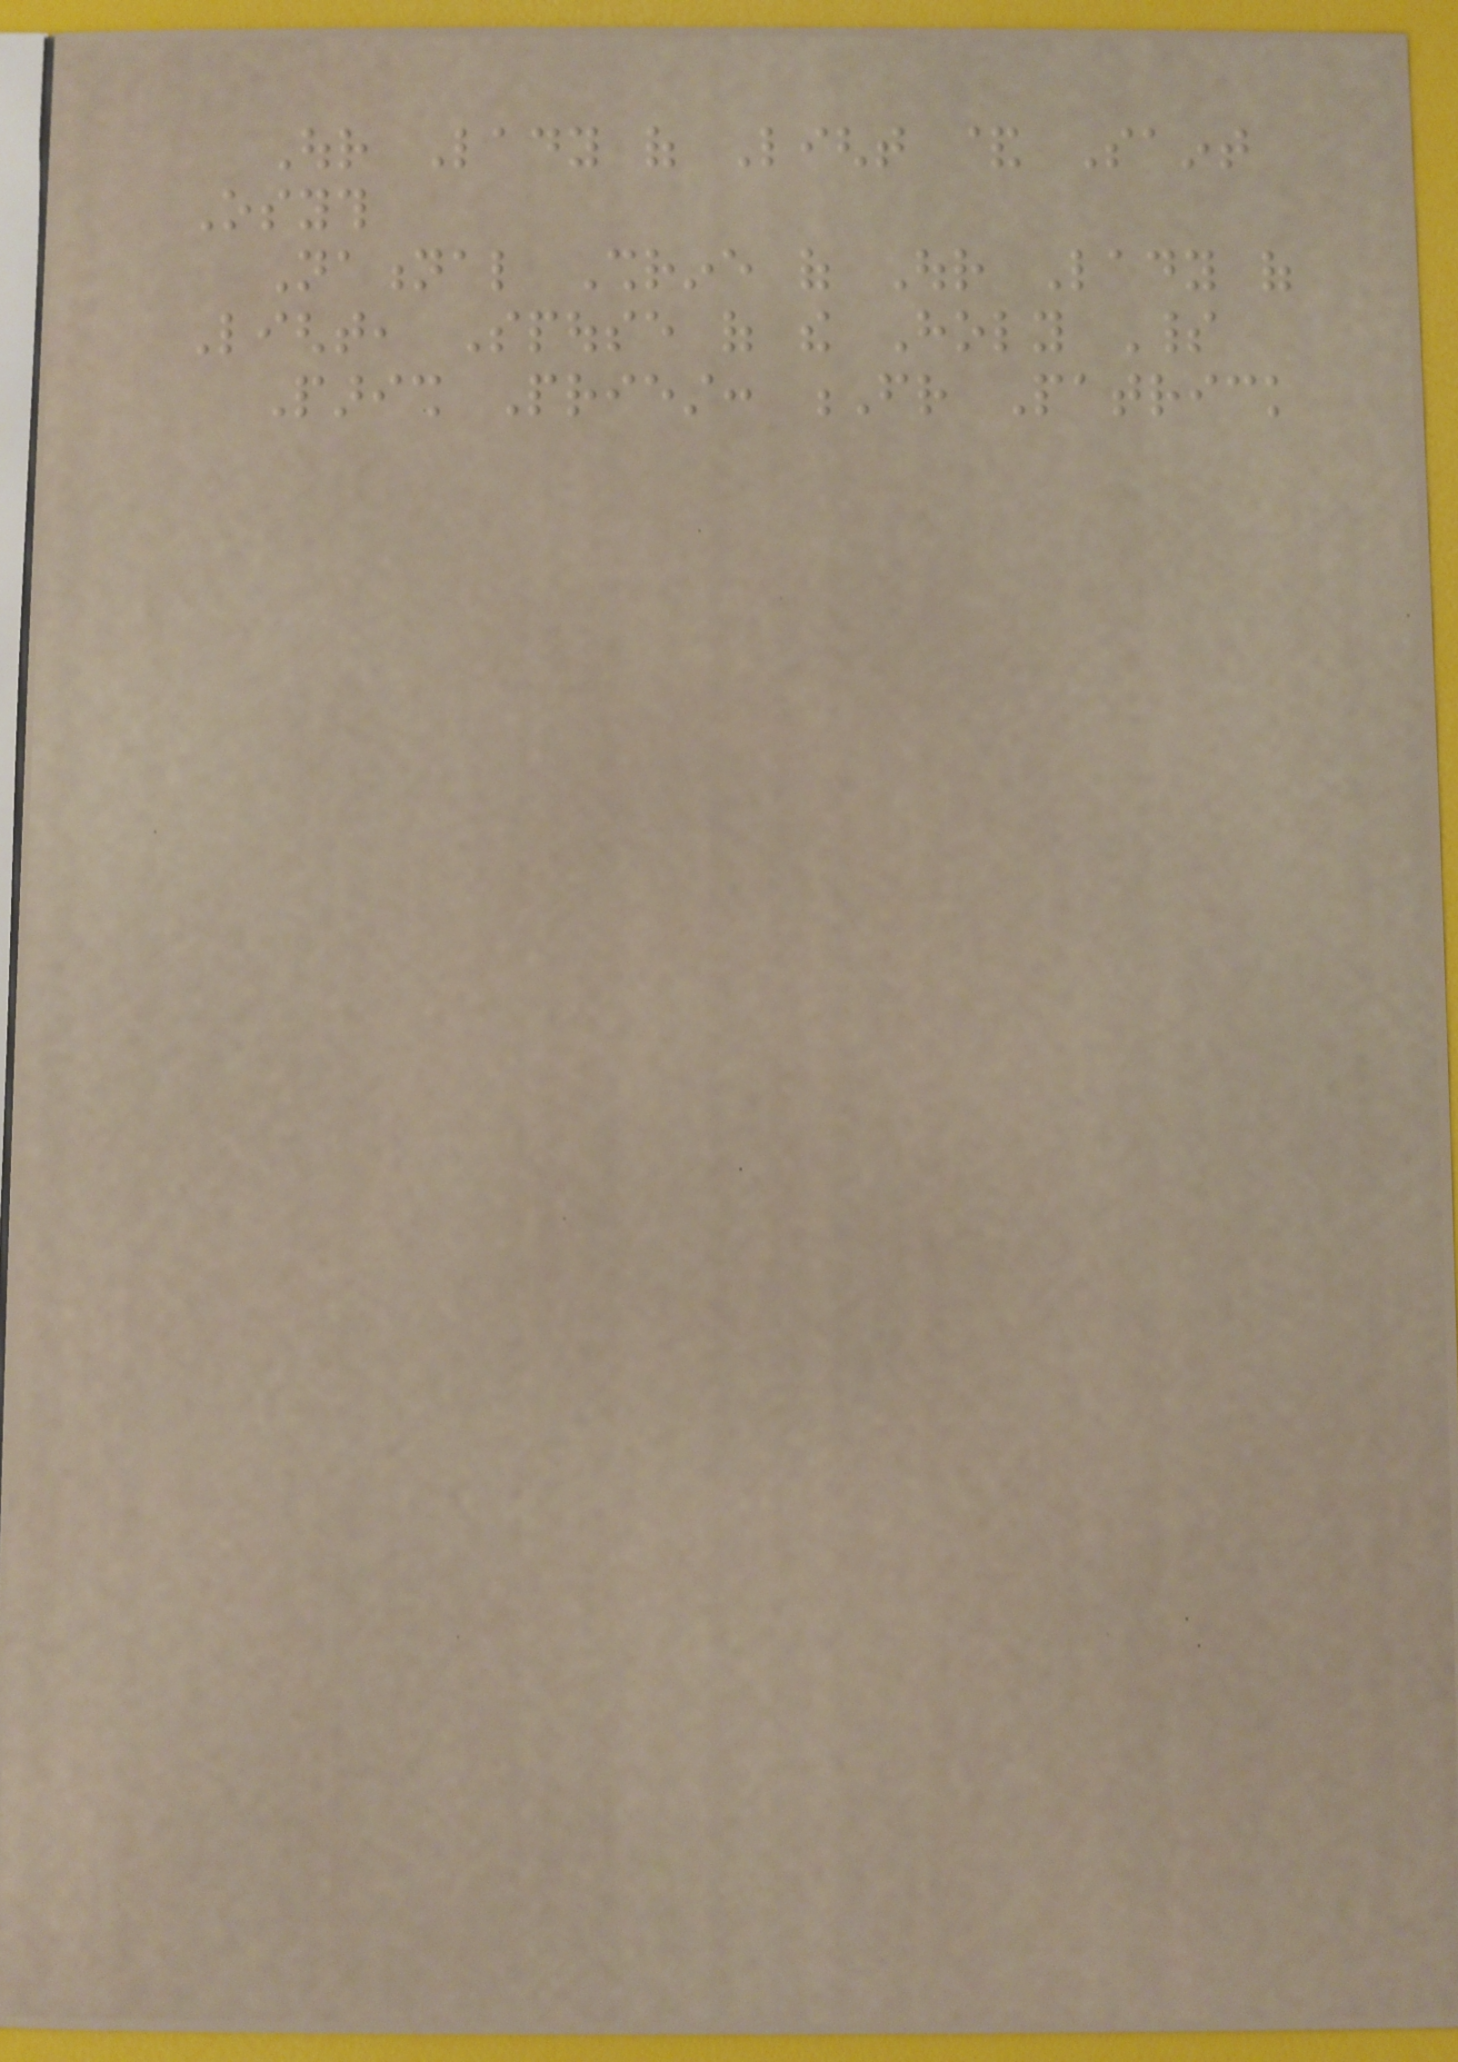Our Lady of Light & Saint
Osyth
National Shrine of Our Lady of
Light, Spouse of the Holy Spirit
Parish Priest: Fr Patrick
